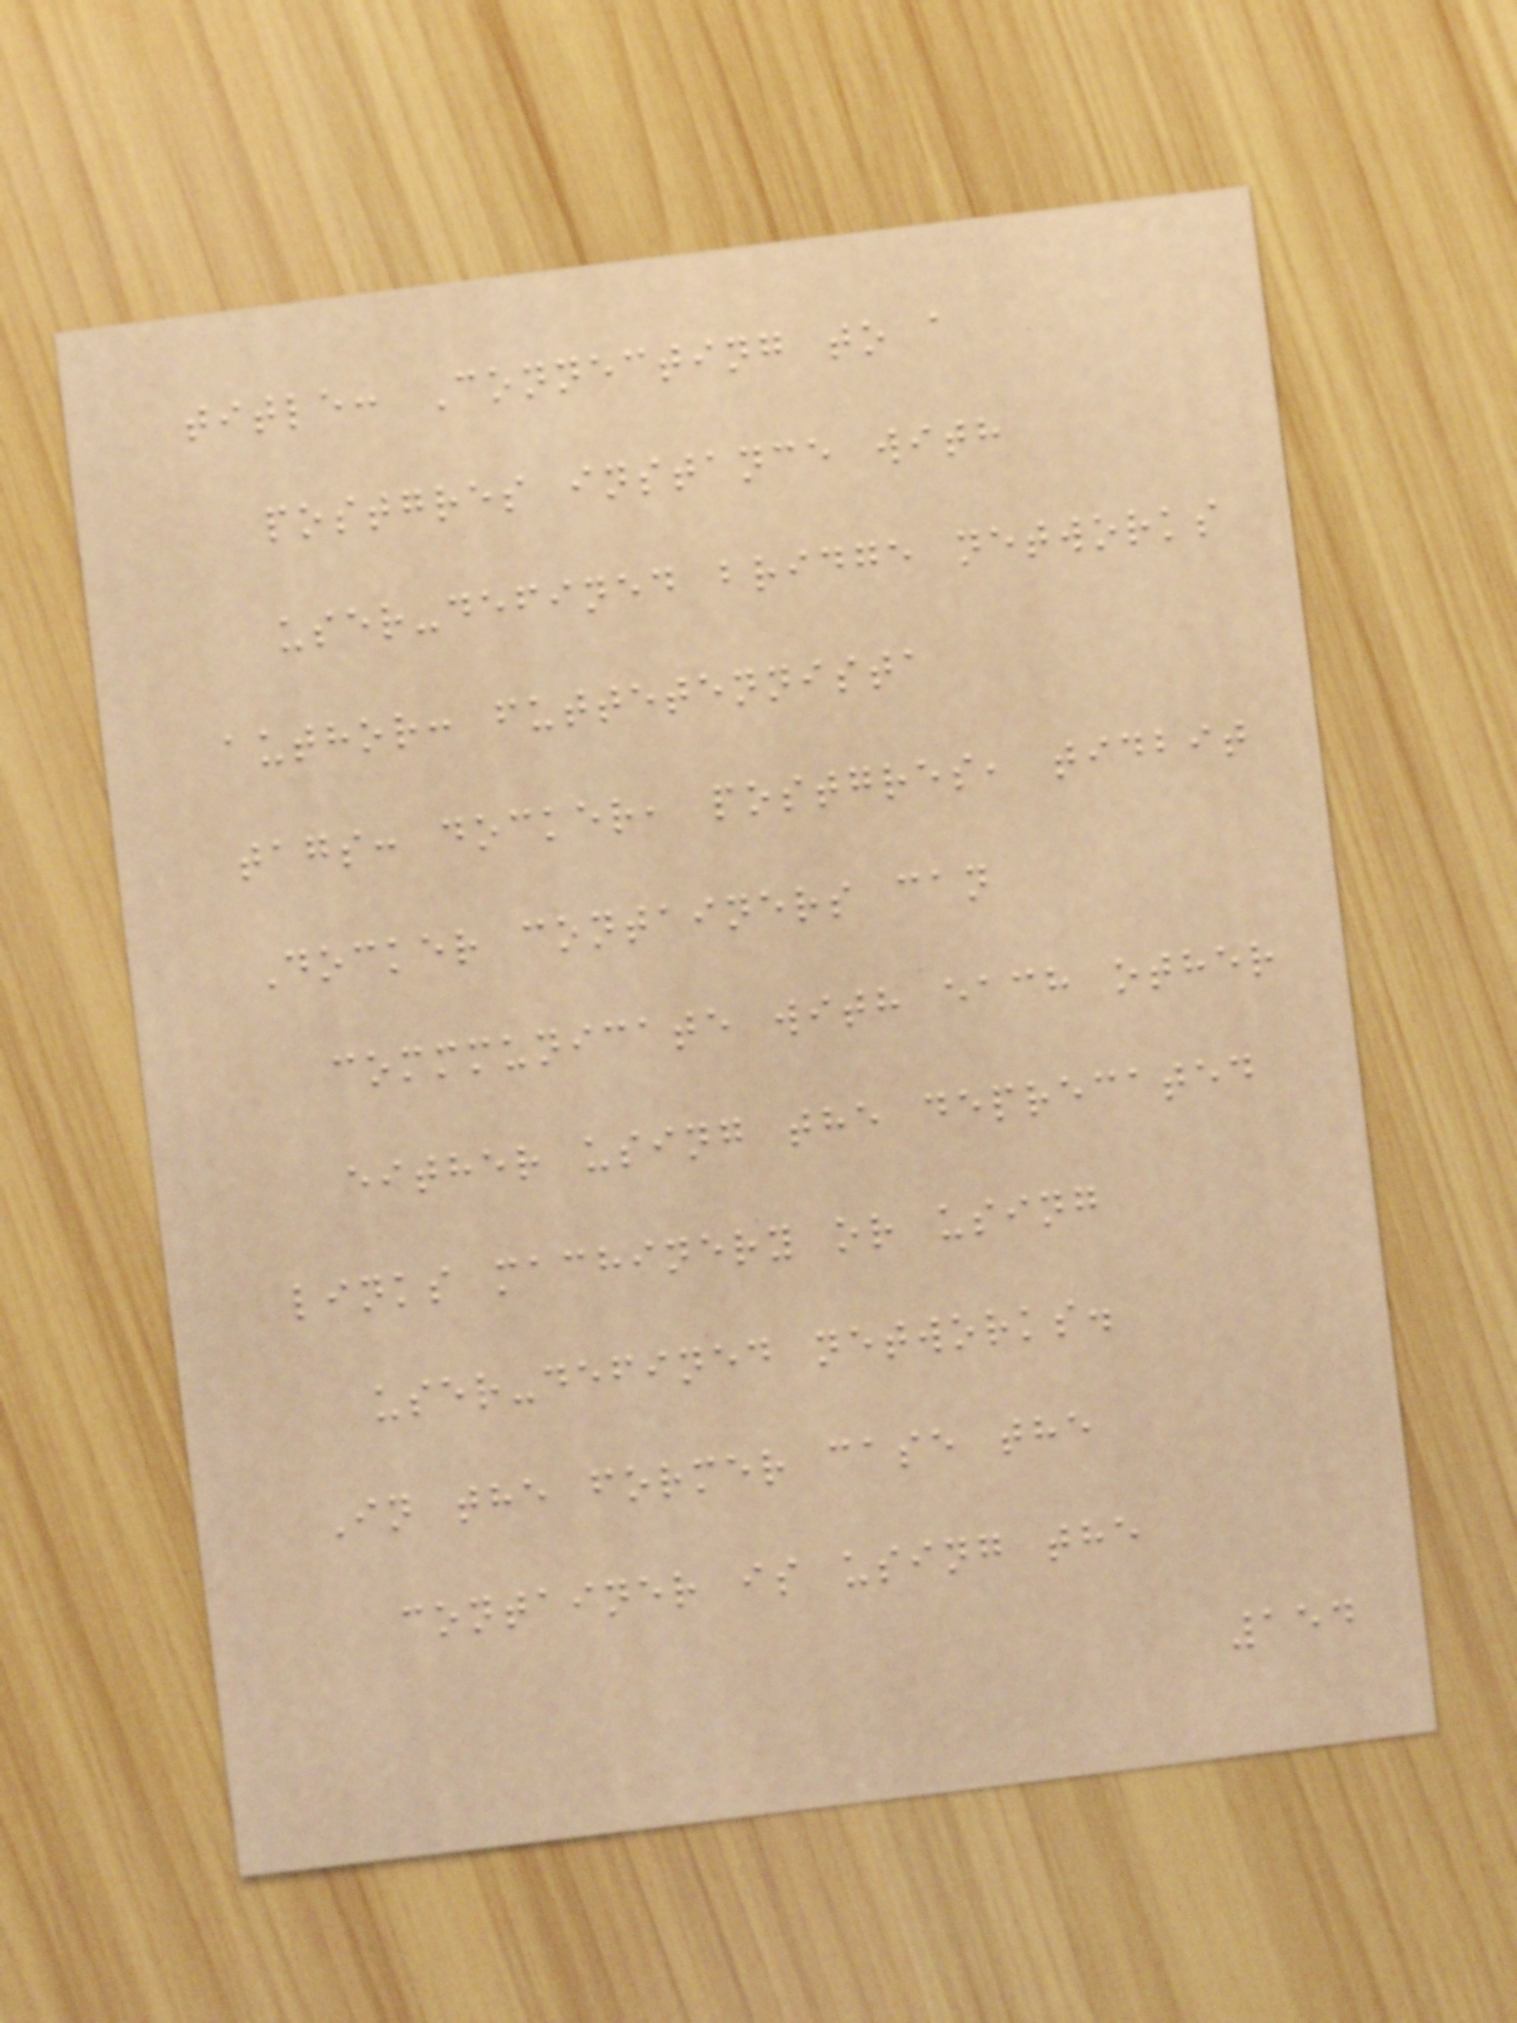title: Connecting to a
postgres instance with
user-defined bridge networks
author: futtetennista
tags: docker, postgres, tidbit
Docker containers can
commmunicate with each other
either using the deprecated
links machinery or using
user-defined networks.
In the former case the
container is using the
154
